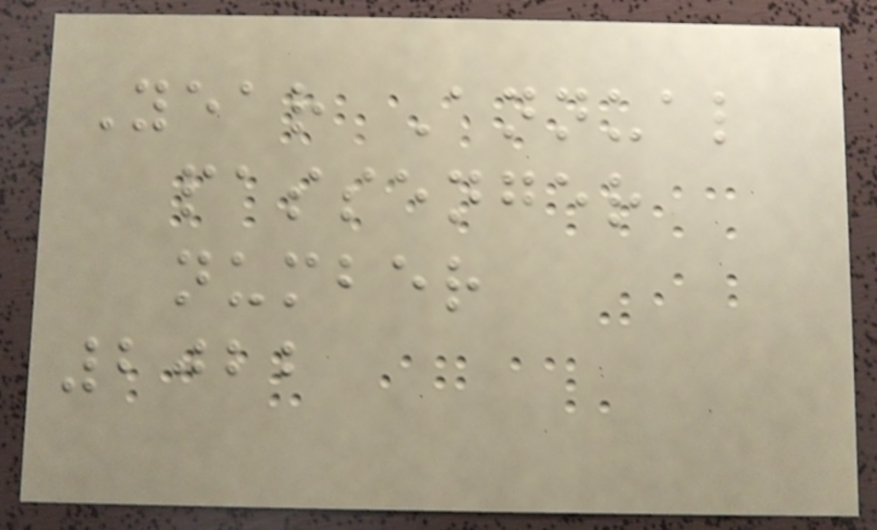Year Annual
passenger
number
2022
